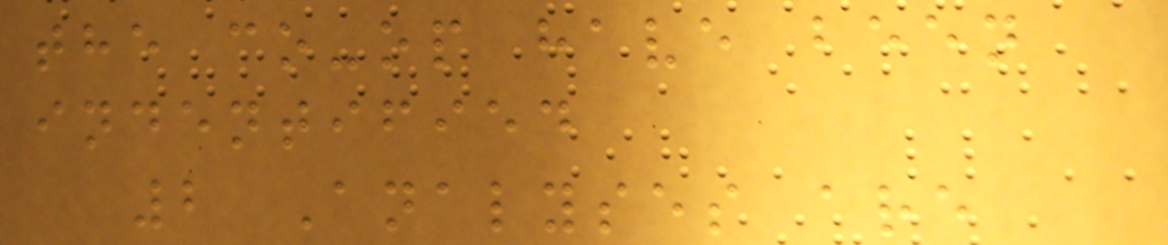the co-op have been
indentified
2 Analyses are
